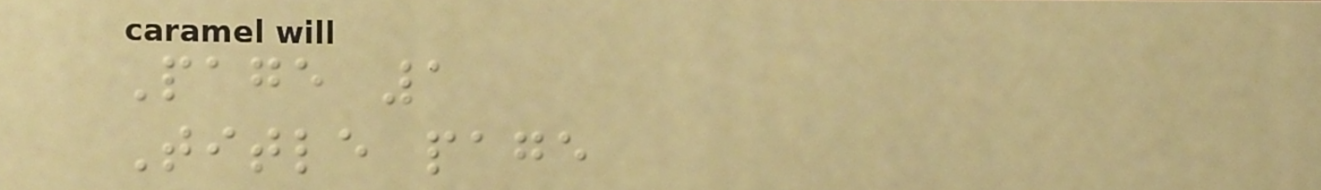Page 1
Title page
